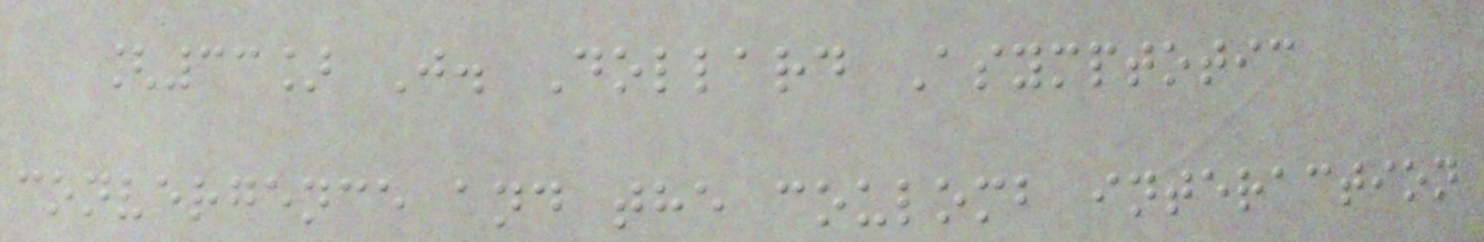[33] J. Dollard Asymptotic
convergence and the coulomb interaction
